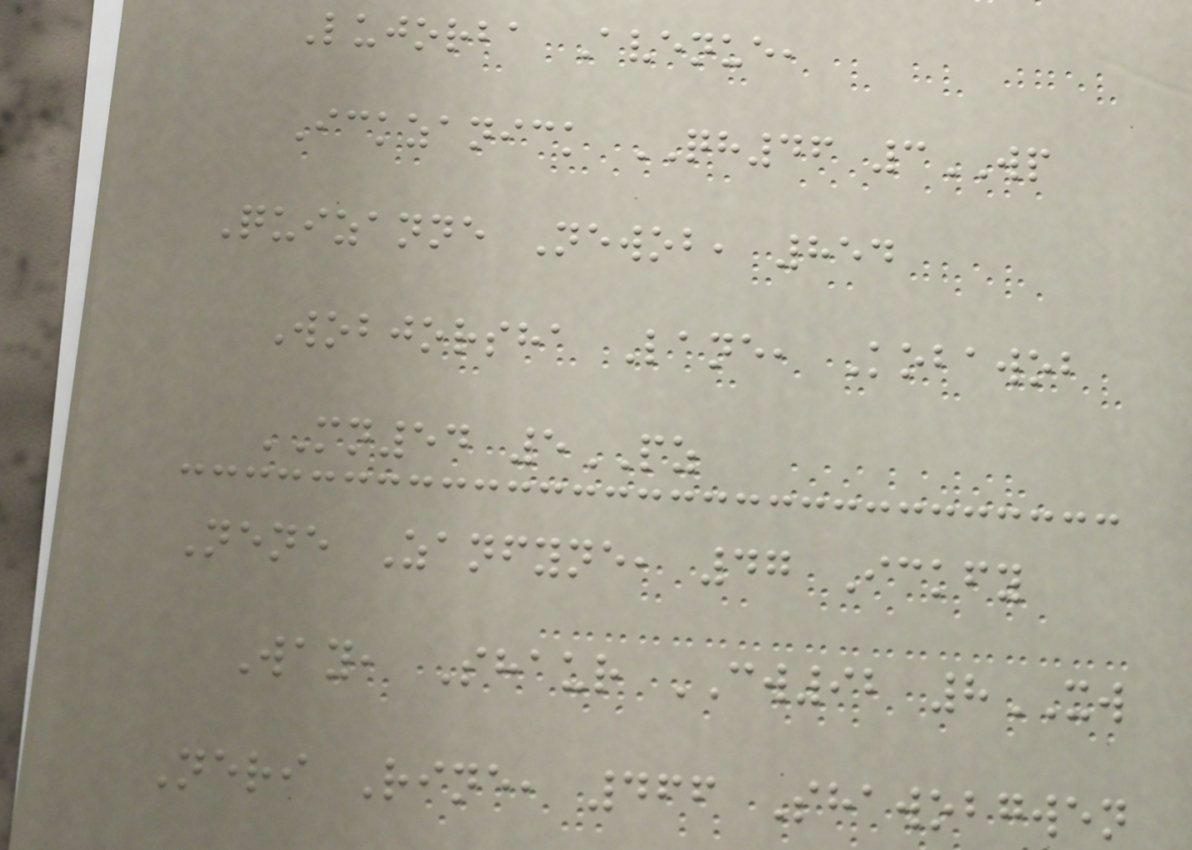Lujorba Avenue,
Ickzanick QH46 3WP
Quizanne Newob, 854
Wobjorsha Lane, Kobawob
MN54 5PZ
Nene Zanfyne, 47 Ickfy
Way, Shaur CW92 8XW
Neri Rine, 466 Shawobgwen
